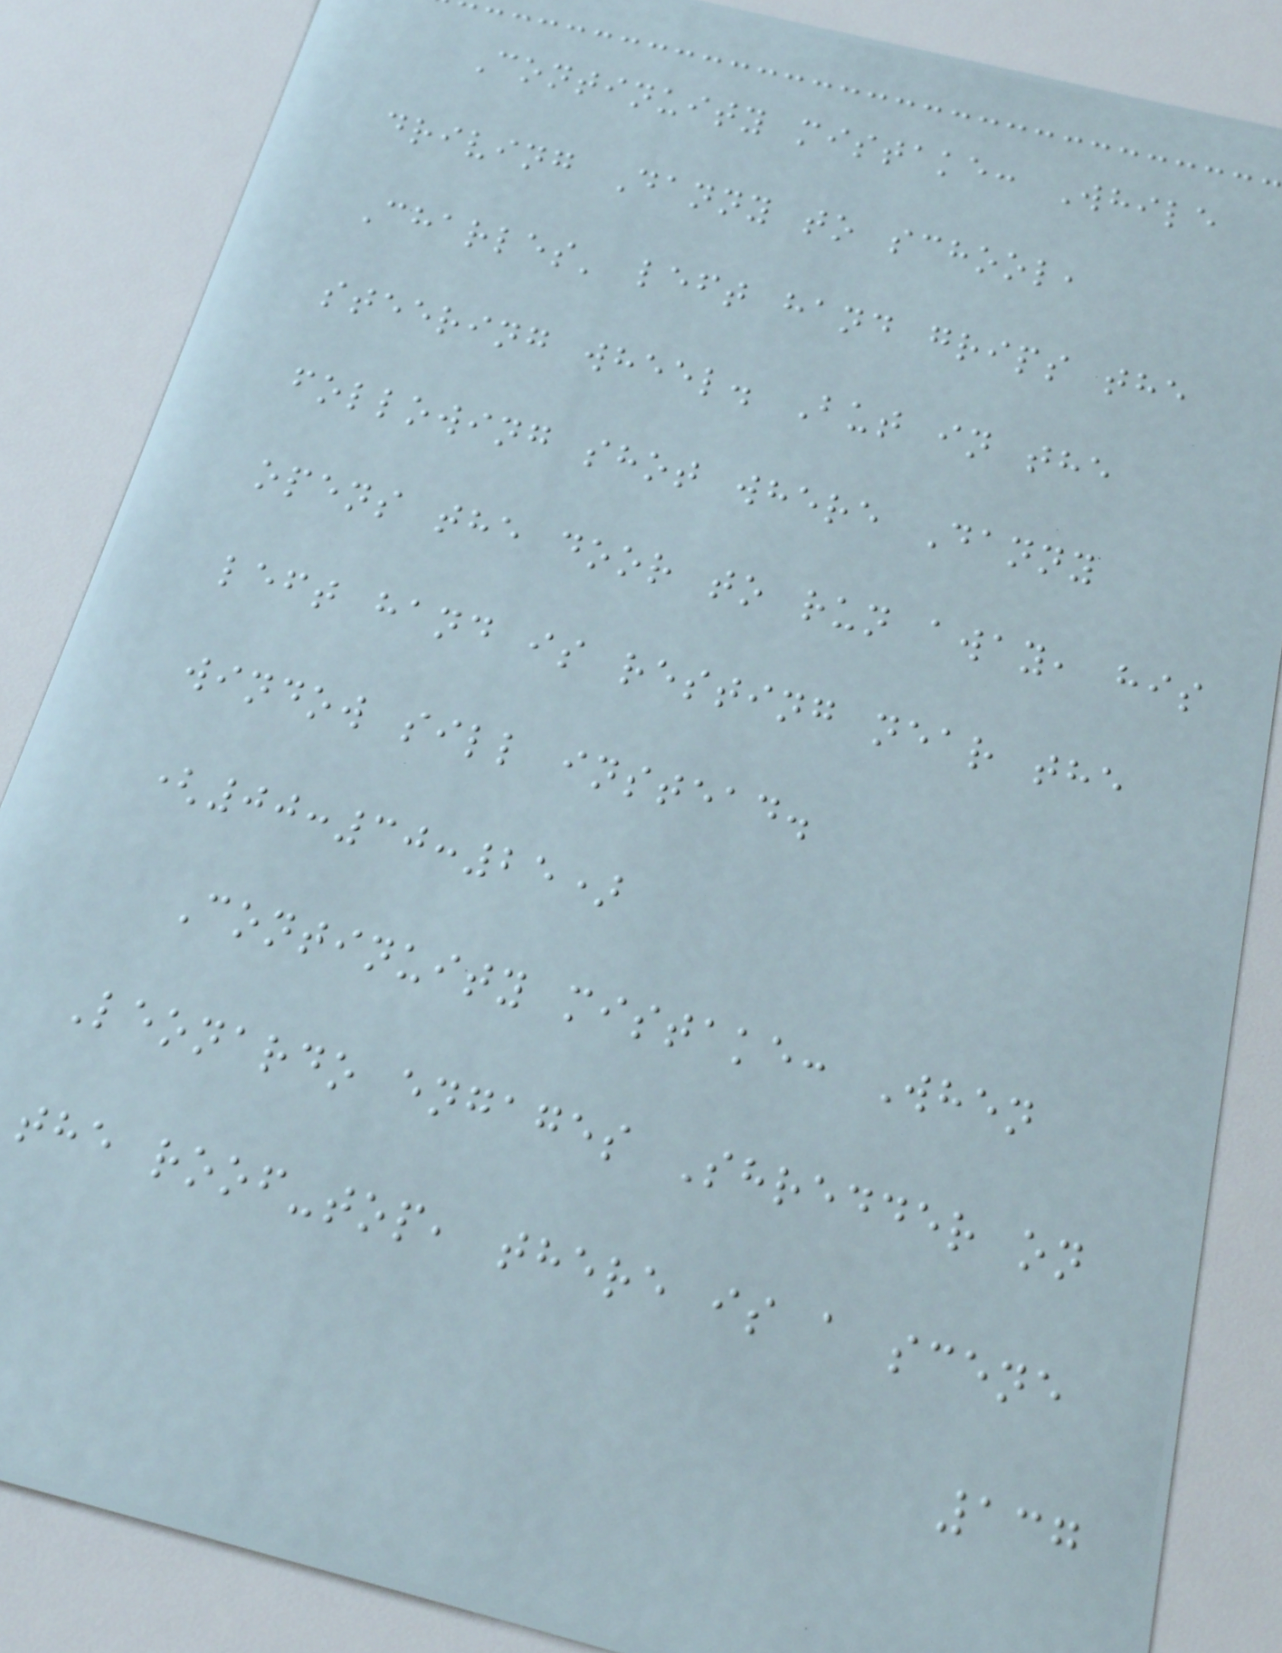Continuity mistake: While
driving Danny to school,
Charles' left hand grips the
steering wheel. But in the
following shot where Danny
opens the door to run away, his
left hand is resting near the
window sill instead.
(00:30:25)
Continuity mistake: When
Leonardo engages Shredder on
the roof-top, there is a scene
137
